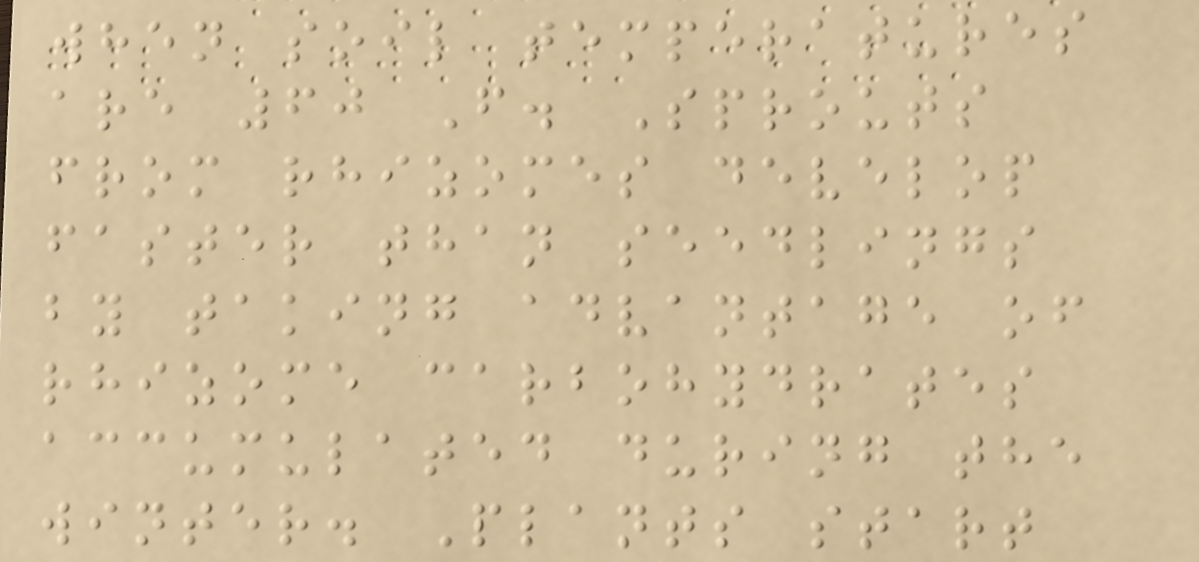when soil temperatures
are 60 F. Sprouts
from rhizomes develop
faster than seedlings
by taking advantage of
rhizome carbohydrates
accumulated during the
winter. Plants start
